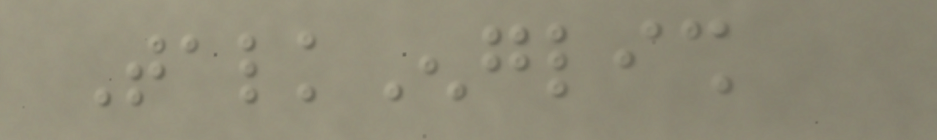TalkEnglish
